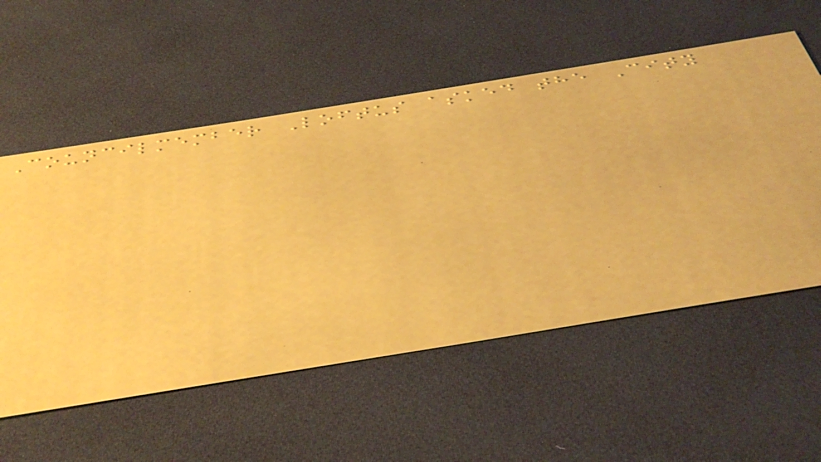Councilmember Loftus asked the City
